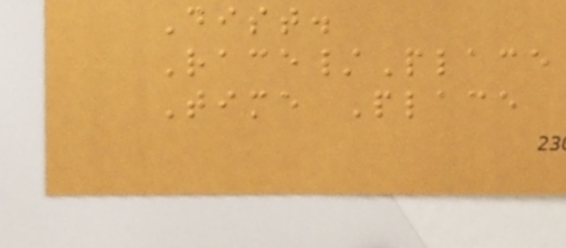Dist.
Race/Place
Time Place
